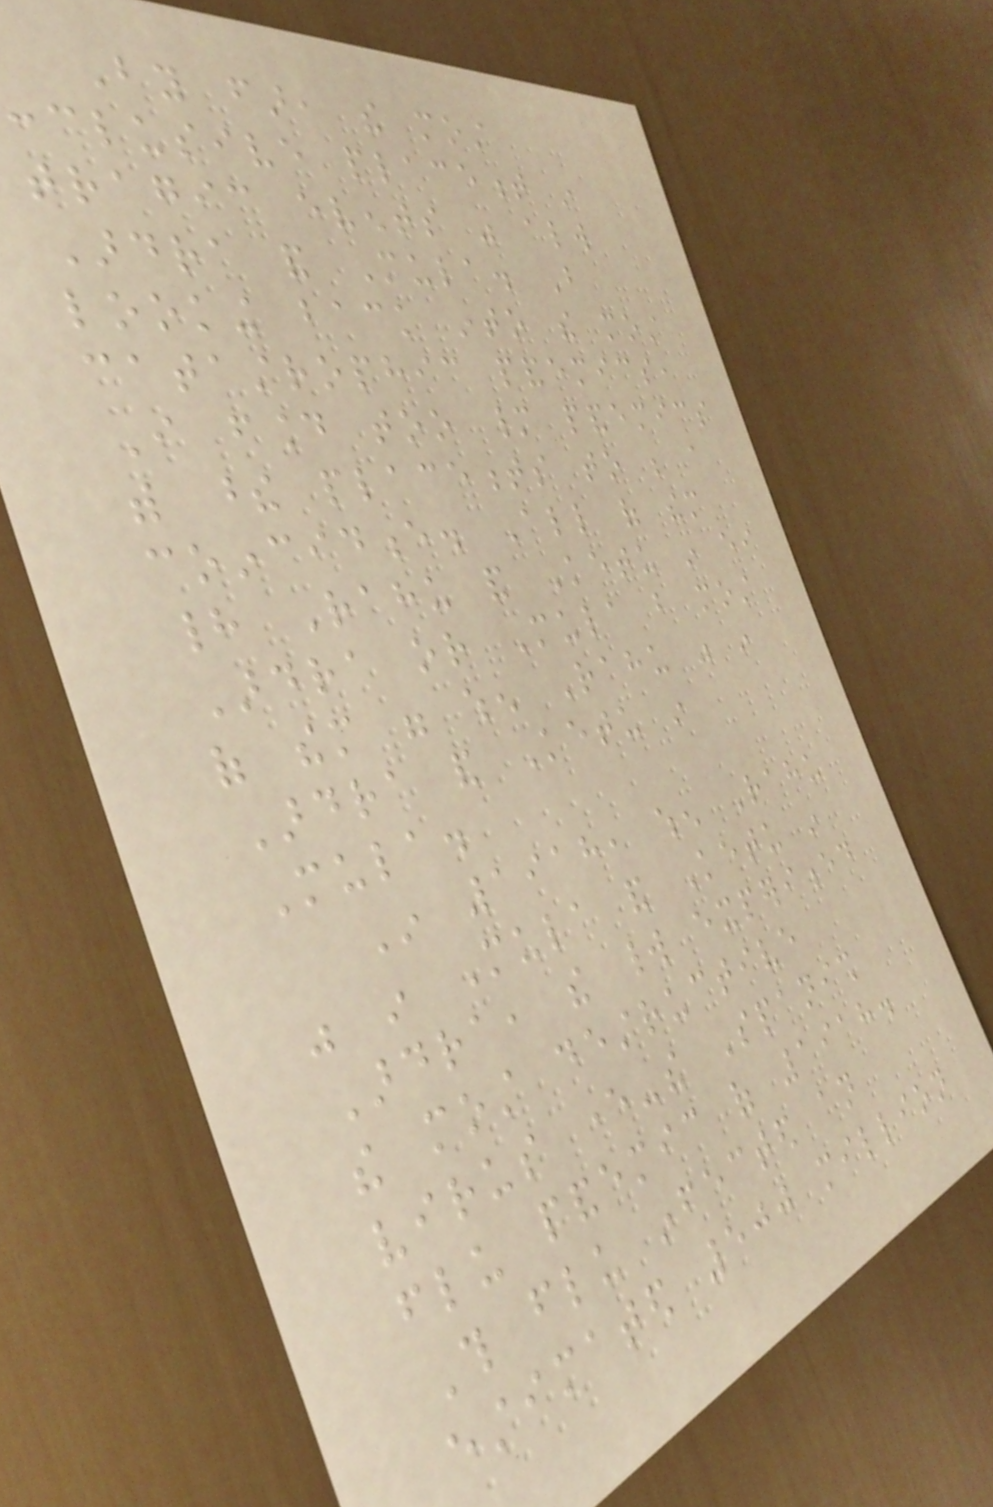By far, the most
conclusive placement in
tragic events was always
Ardra and Mula. But
looking back into the most
catastrophic pandemics,
I found too many pandemics
with these placements to be a
coincidence. All of them
had Rahu and Ketu in either
Ardra or Mula but most
of them were when Rahu was in
Ardra and Ketu in
Mula.
In 1918, when Rahu
was in Mula and Ketu in
Ardra, the world experienced
the most destructive
virus ever-the Spanish
flu pandemic of 1918.
This flu infected an
estimated 500 million
